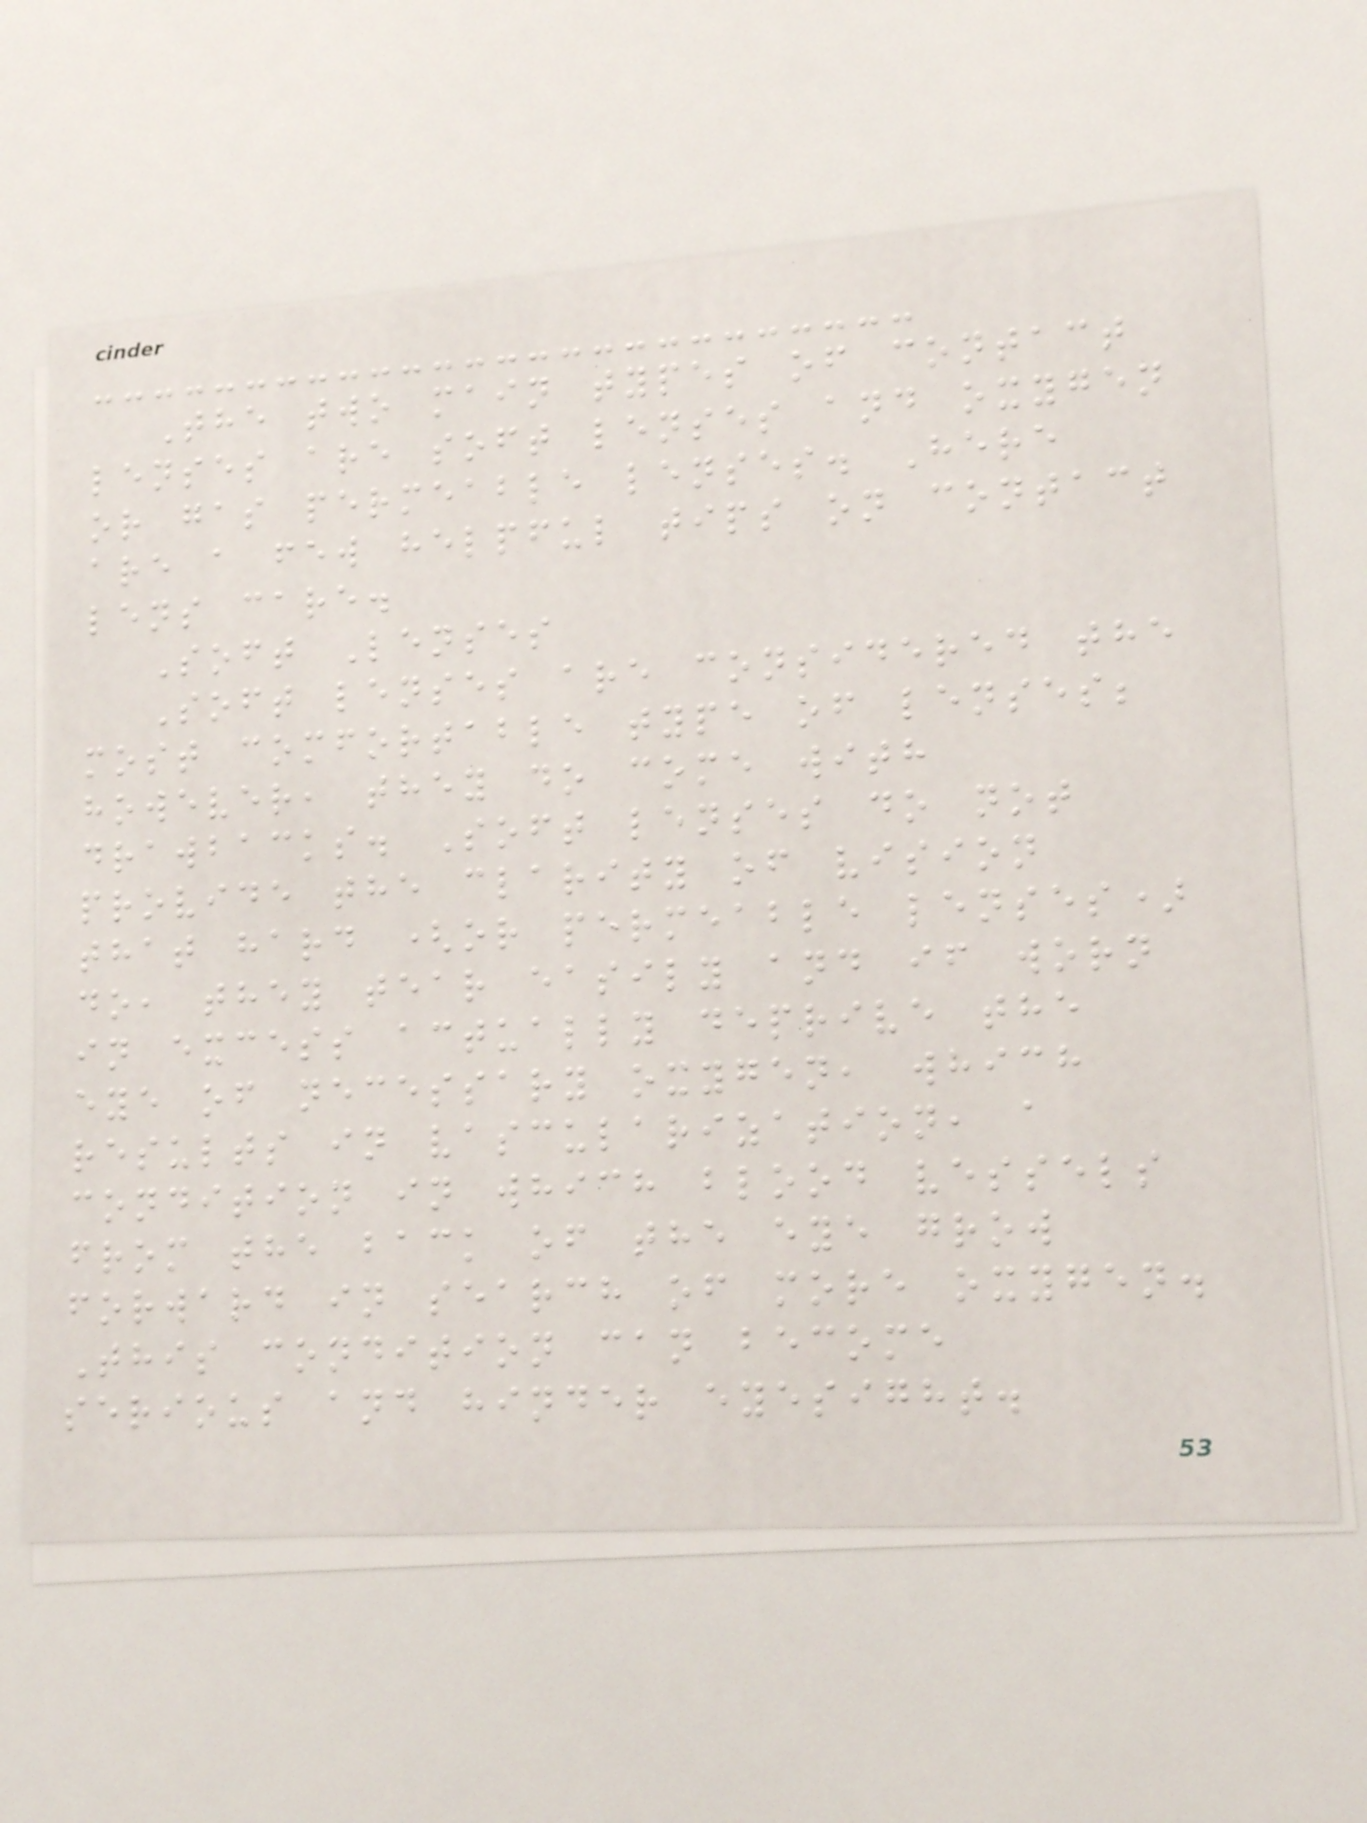The two main types of contact
lenses are soft lenses and oxygen
or gas permeable lenses. Here
are a few helpful tips on contact
lens care.
Soft Lenses
Soft lenses are considered the
most comfortable type of lenses;
however, they do come with
drawbacks. Soft lenses do not
provide the clarity of vision
that hard (or permeable lenses)
do, they tear easily and if worn
in excess actually deprive the
eye of necessary oxygen, which
results in vascularization, a
condition in which blood vessels
from the back of the eye grow
forward in search of more oxygen.
This condition can become
serious and hinder eyesight.
